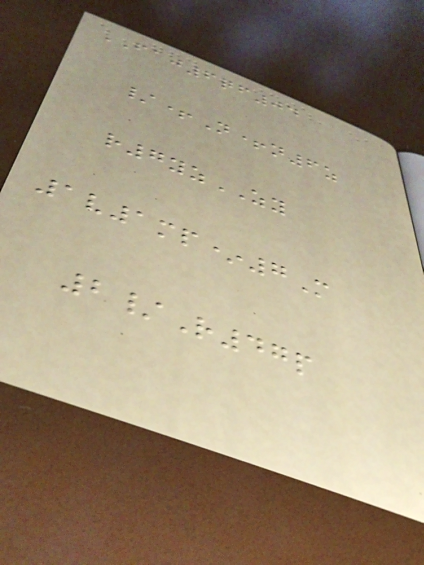FAJ6qf04
/+N+n6z
r7yzZY
1v1mp*7M
2/R47p
